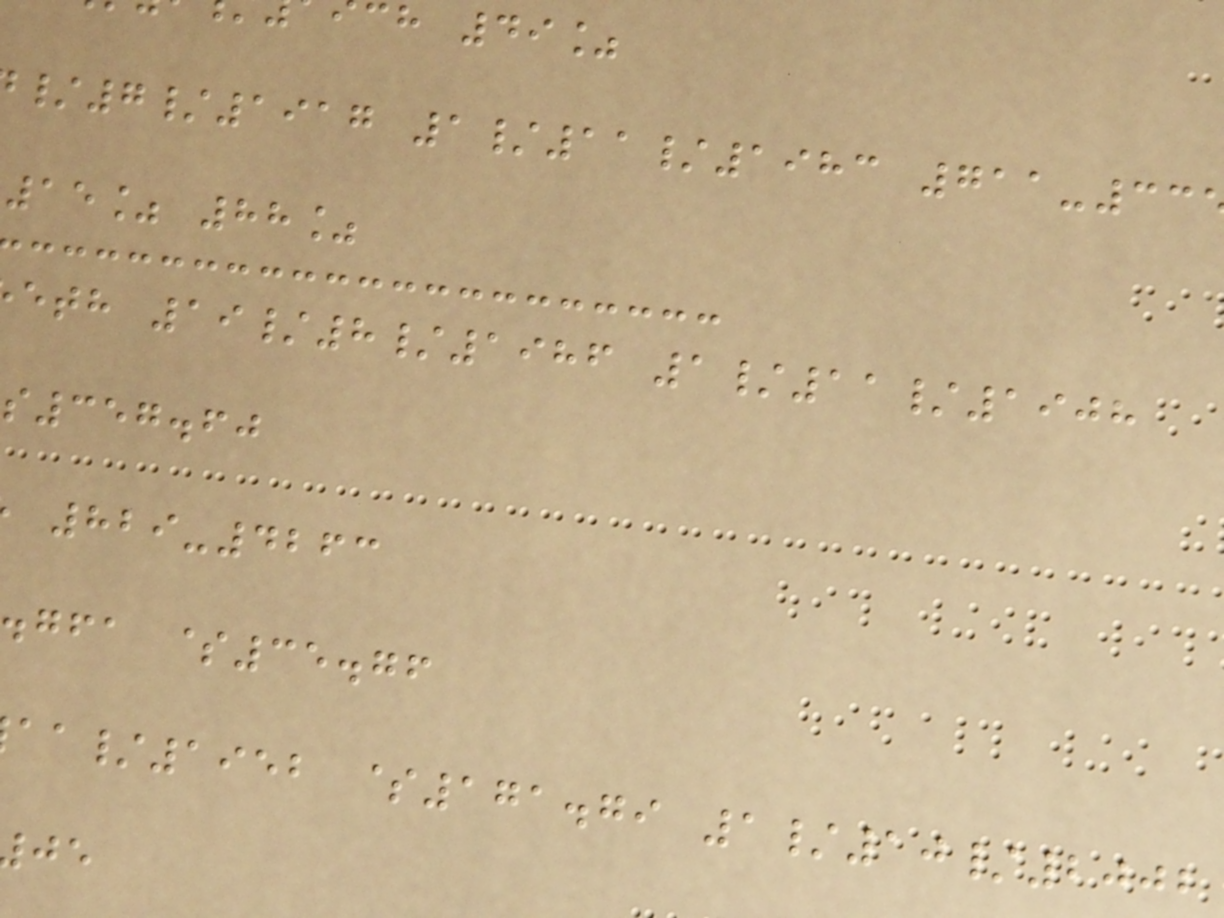ch 49%
/7/1917 1/11/1983 711-33
15% 88%
eth 19/8/1986 1/11/1908
357.60
829-4263
gfa $35.76
/1952 $171.79 1/10/2002
